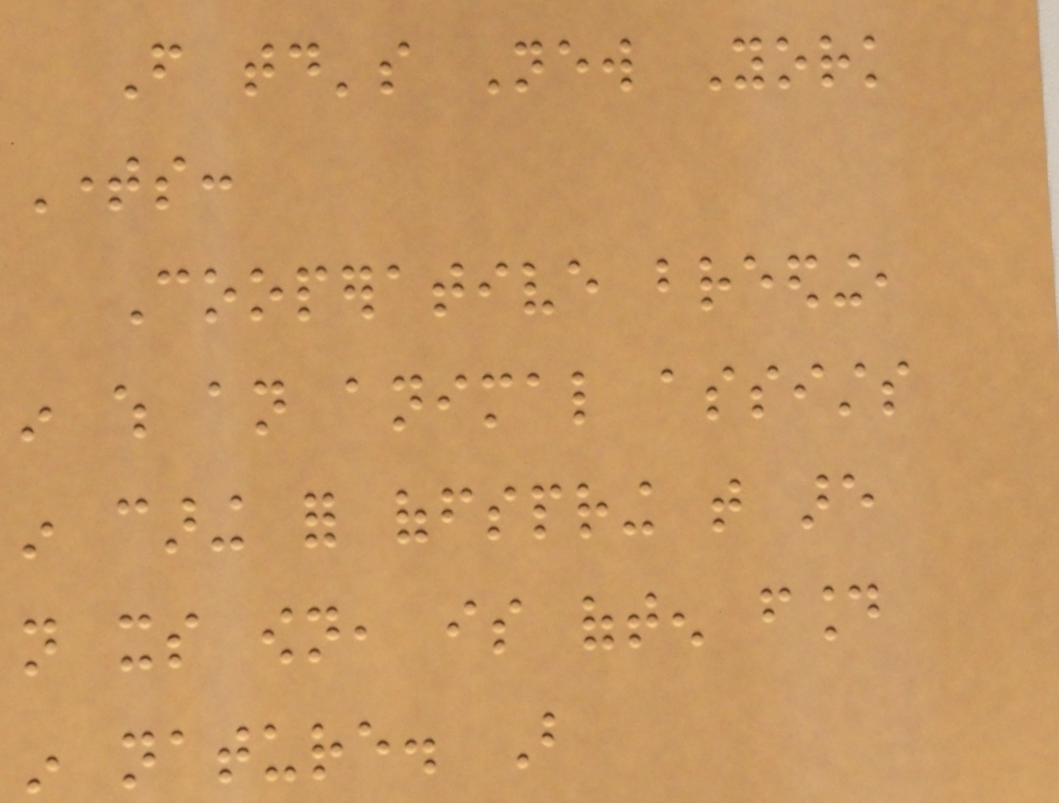From today's New York
Times:
Cooperative breeding,
in which an animal assists
in caring for offspring that are
not its own, is often found
in nature. But
